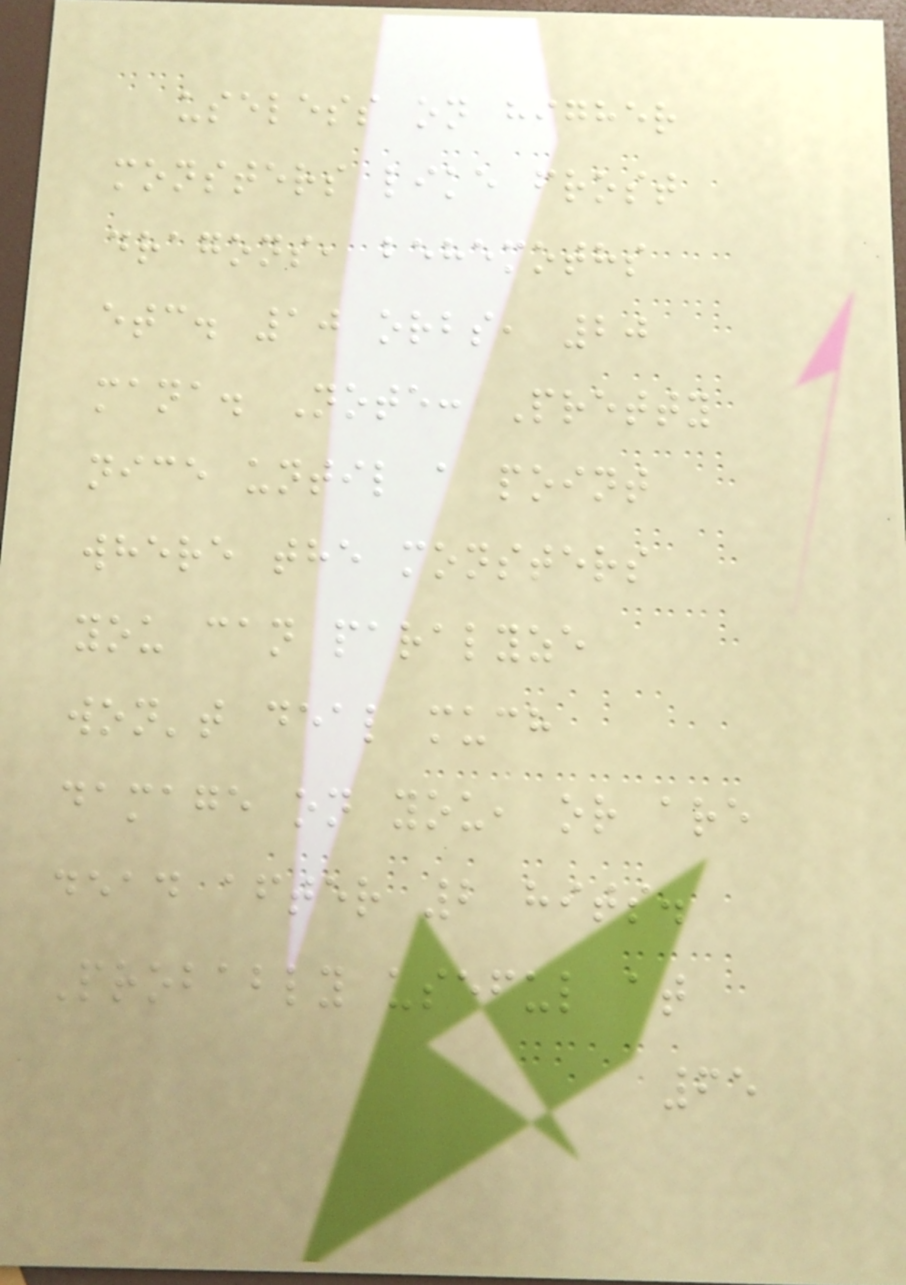useless on higher
monsters like frost
dragons, behemoths
etc. 10 orbs, 20
mana. Note: Pretty
nice until a point
where the monsters
you can paralyze
won't deal much
damage on you, or are
dead after 2 hits.
Probably useful at
65
